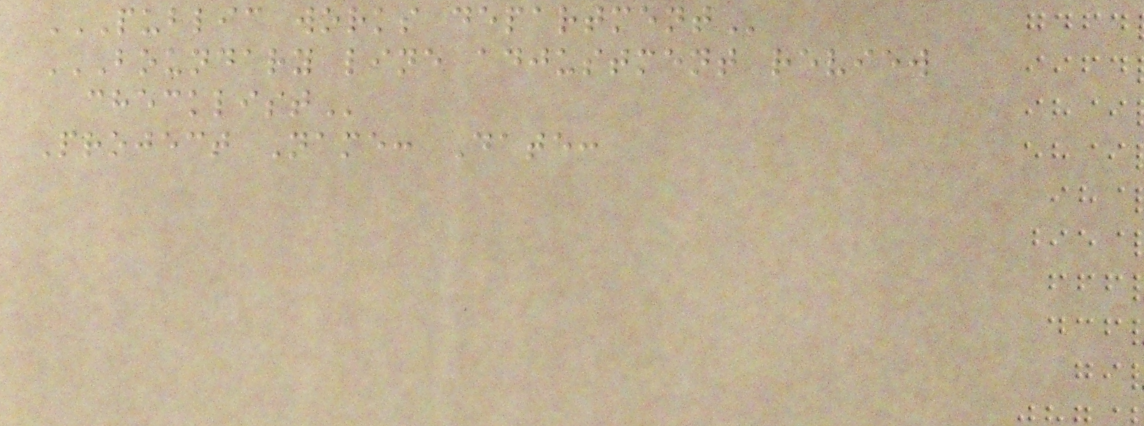PUBLIC WORKS DEPARTMENT
BOUNDARY LINE ADJUSTMENT REVIEW
CHECKLIST
Project Name: Date:
